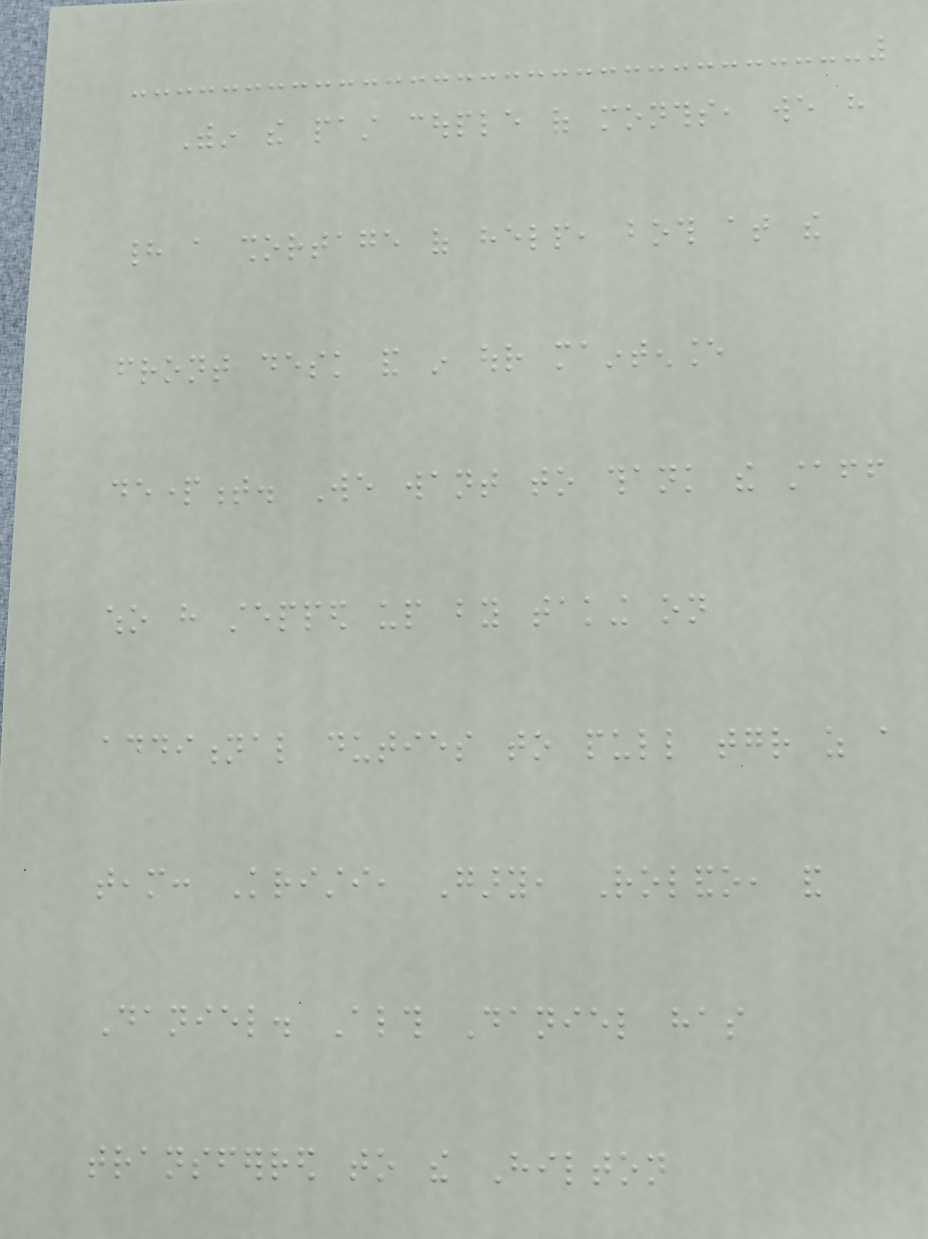Within the past couple of months, we have
had a shortage of help, both at the
front desk and in our maintenance
department. We want to thank the staff
who have stepped up by taking on
additional duties to pull together as a
team: Kristi, Gary, Rolando, and
Daniel. Although Daniel has
transferred to the Hilton
